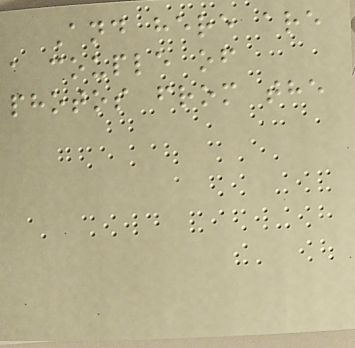And here are
a couple of
photos from the
